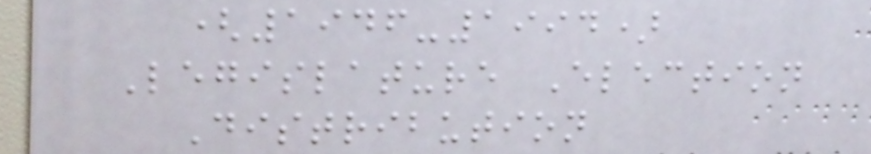(1946-1994)
Legislature Election
Distribution
